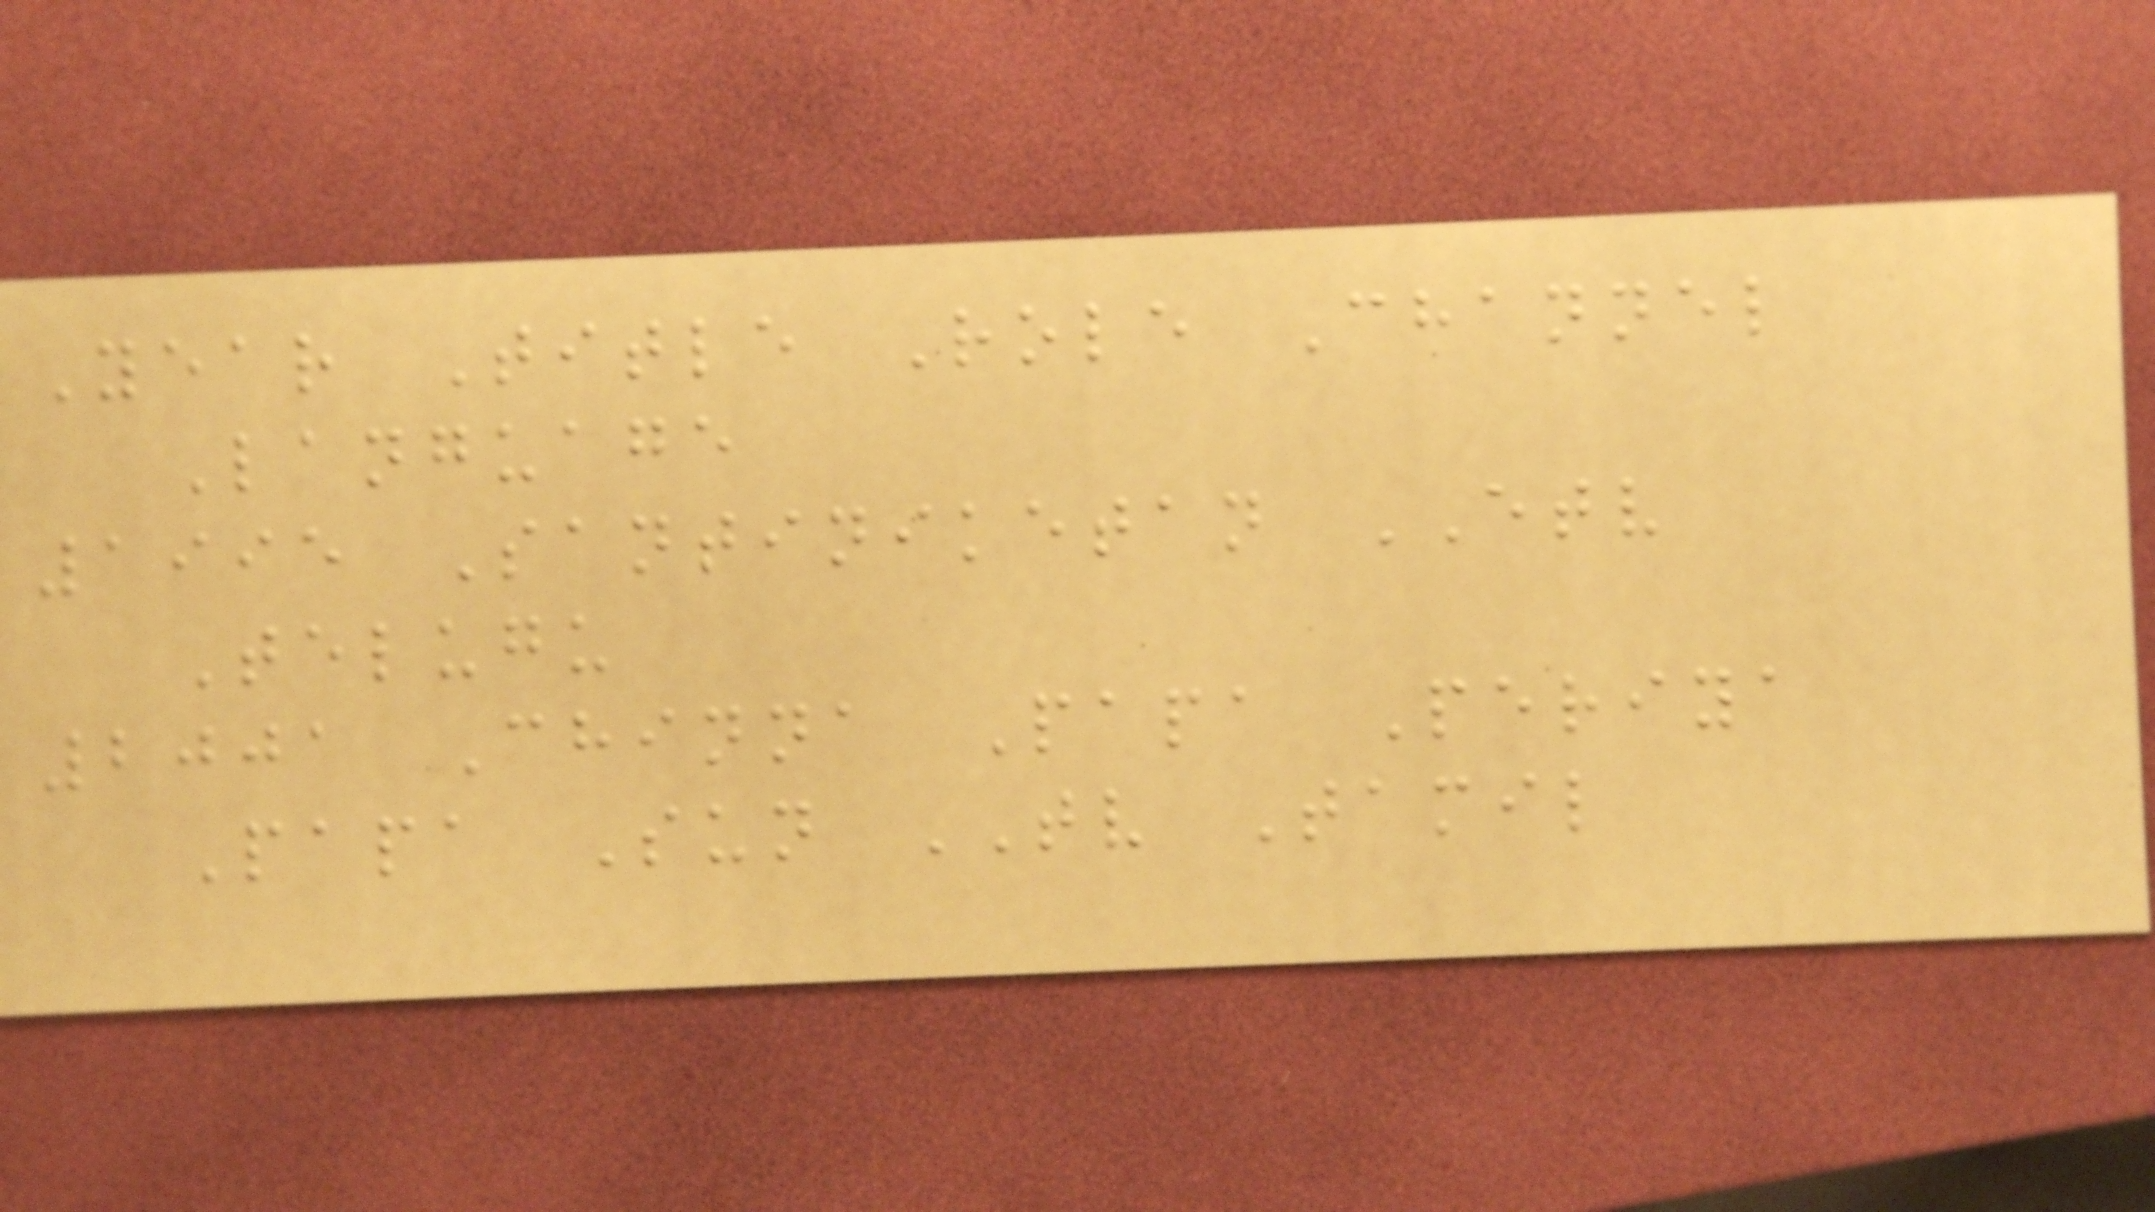Year Title Role Channel
Language
1995 Santiniketan ETV
Telugu
2001 Chinna Papa Periya
Papa Sun TV Tamil
